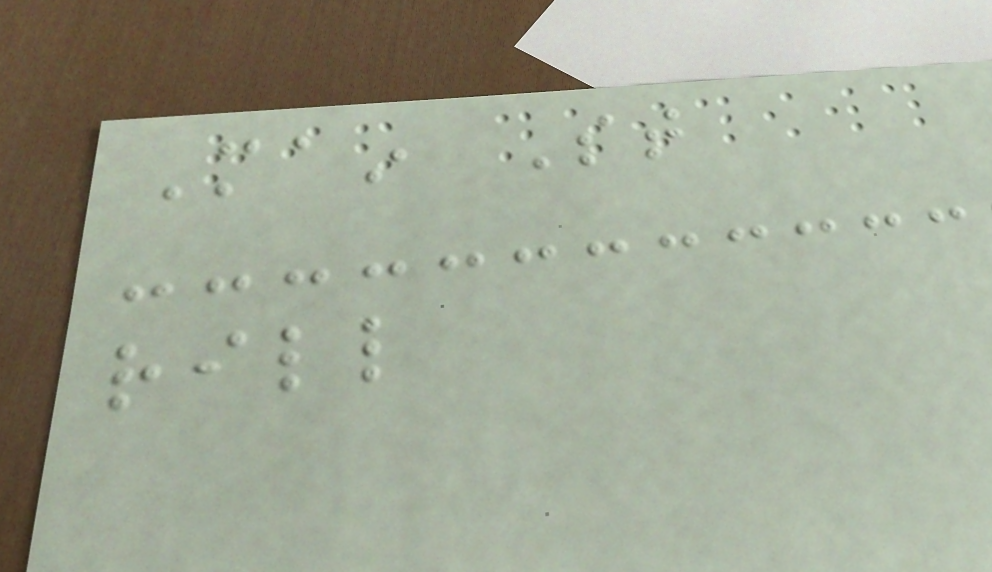Main St
rill
